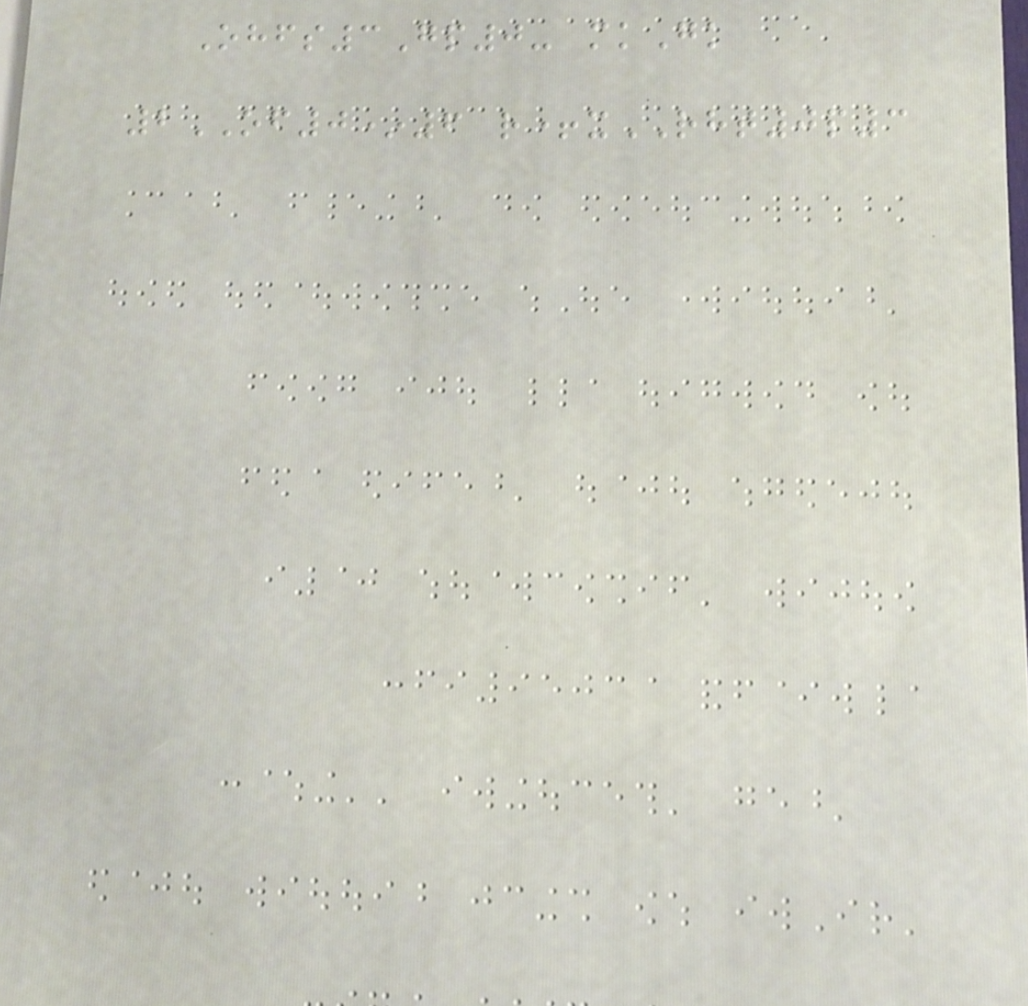Ohfs3Gp0- mkGk
2OF0*6 r+xRHT0p3
